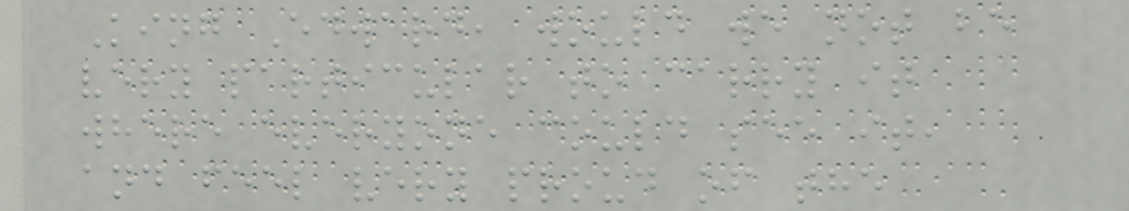King Edward, would we not be
very particular to carry it
where everyone could see it,
and feel very proud of the
